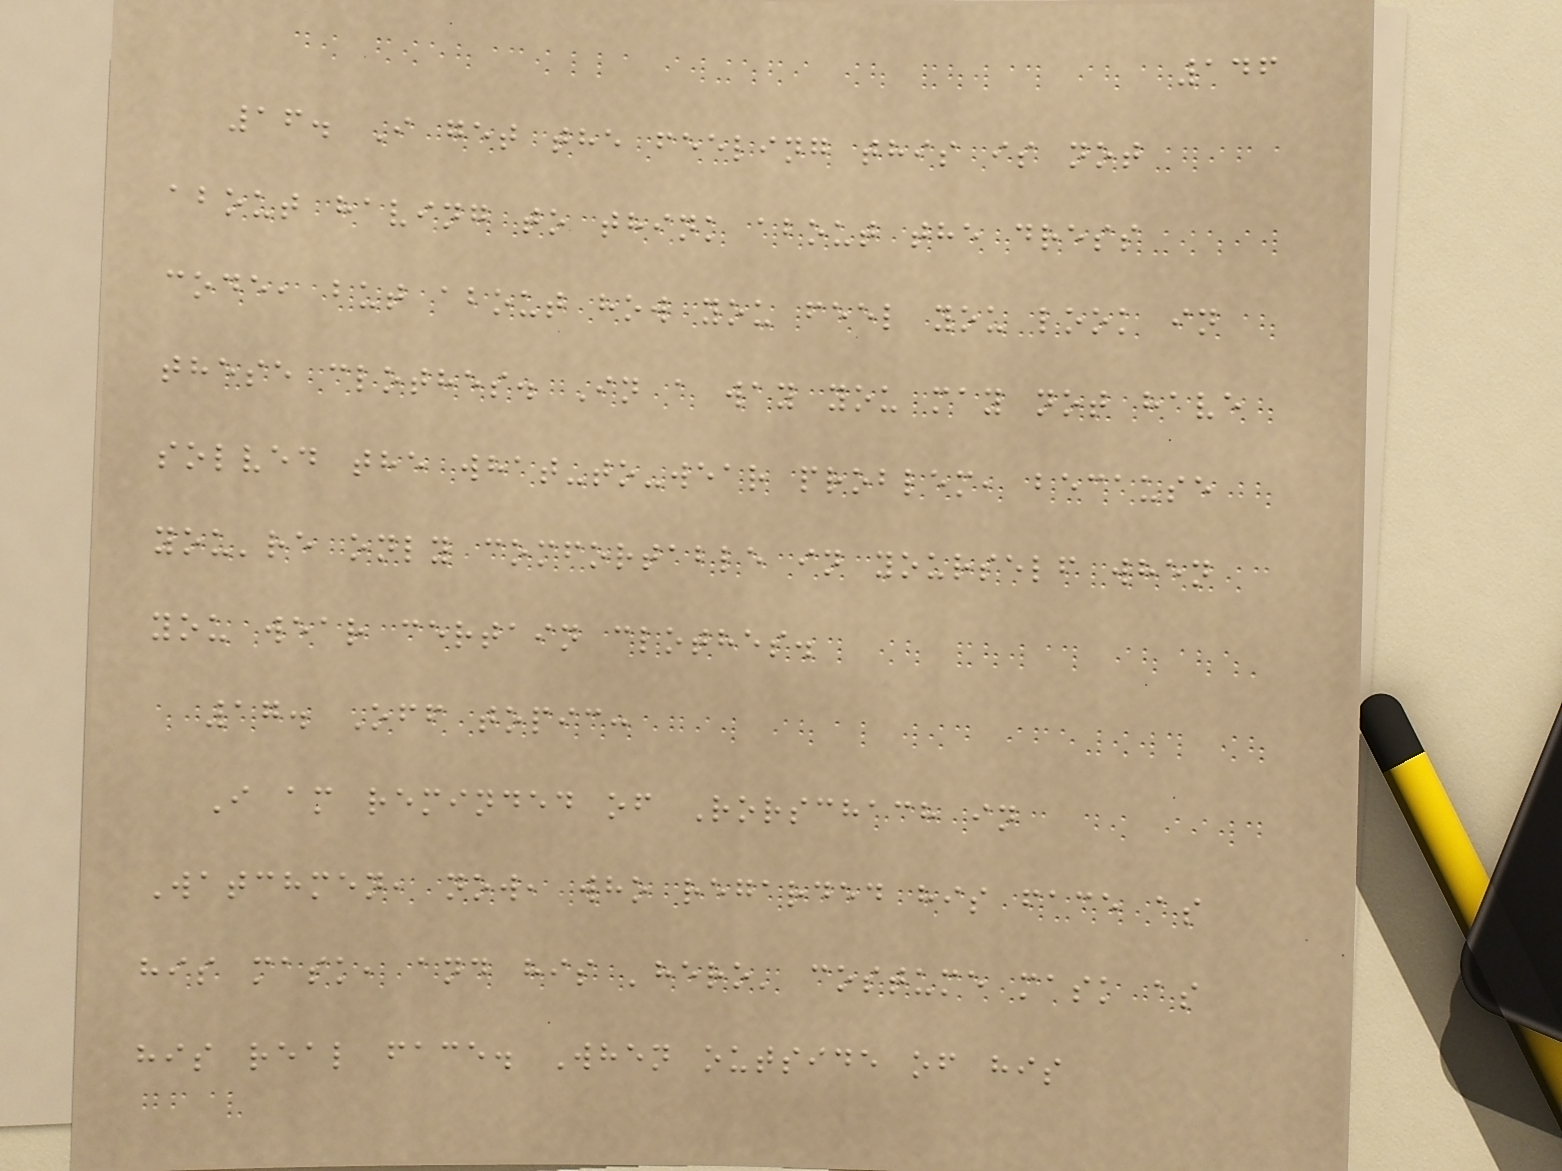146
16. I get the feeling this is not
about having to think about the dress
code, but about how you feel you look in
these clothes. In a way you may not have
solved the what-to-wear problem, because
you're only comfortable in yourself when
you wear certain clothes.
17. Off topic:
I am reminded of Rorschach in
Watchmen, now, who regarded his face as
his mask, and his 'hero' costume mask as
his real face. When outside of his
